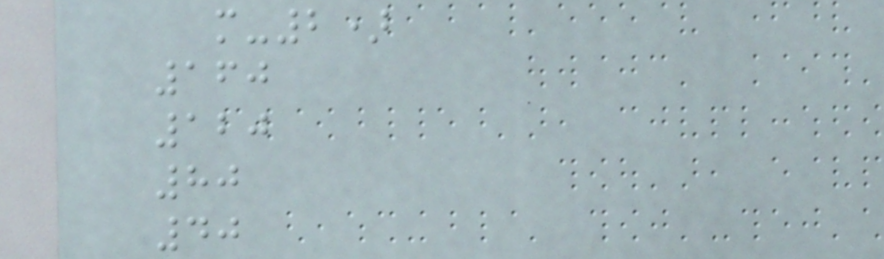m-2)
160
120
80
40
